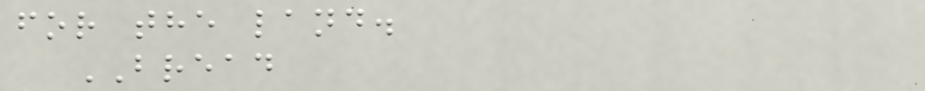for the land.
BREAD
